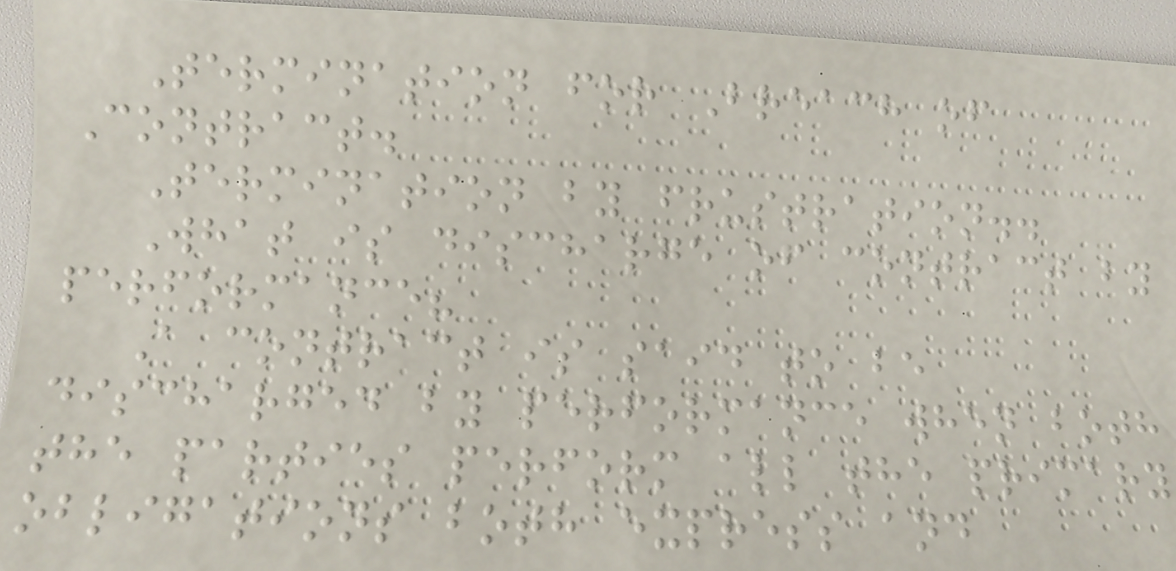Termination for Breach of
Contract.
Termination by frustration..
What is discharge of contract by
performance?
A contract is said to be
discharged by performance when both
the parties perform all the primary
obligations both express and
